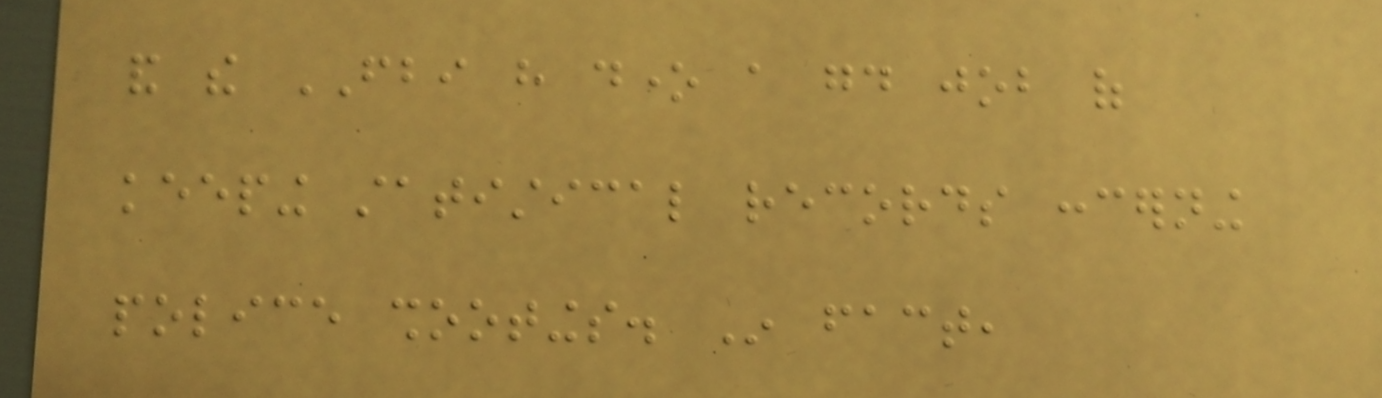and the FBI have done a good job of
keeping statistical records concerning
police shootings. In fact,
